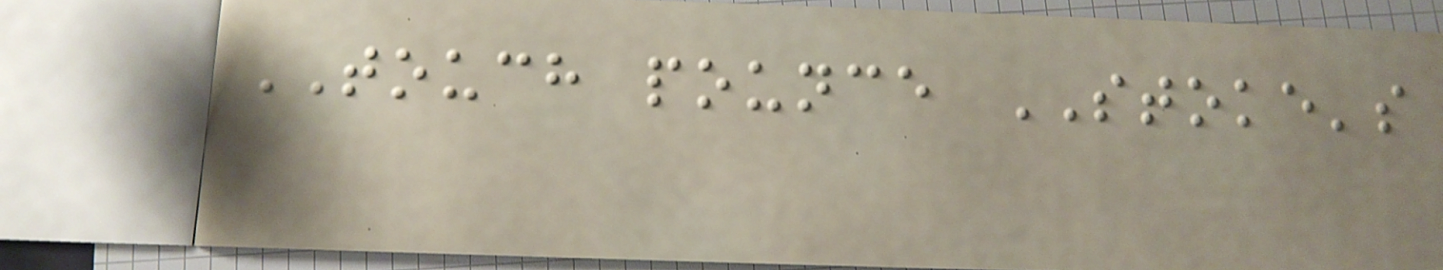TOUCH pounce STOKE's
